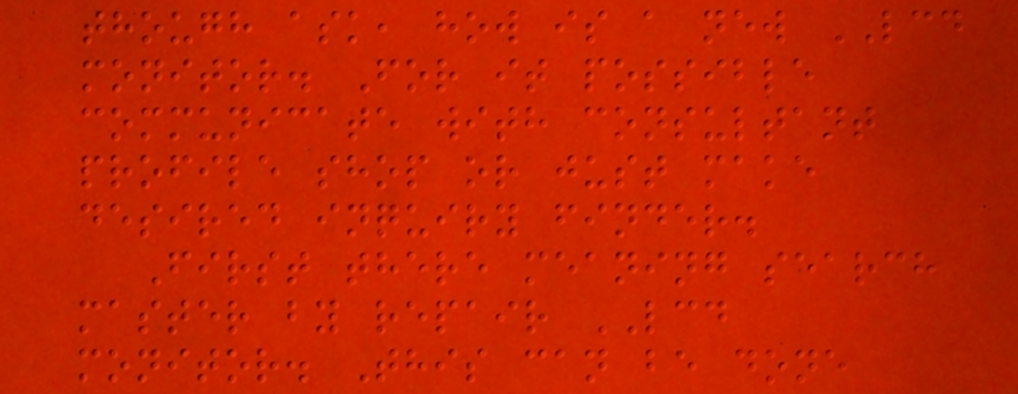though ask, how is a new LCD
monitor. For it possible
communicate with consultant
profile shop or just make
desired inquiry finder.
First there meaning search
master by repair LCD
monitor. This can be done
